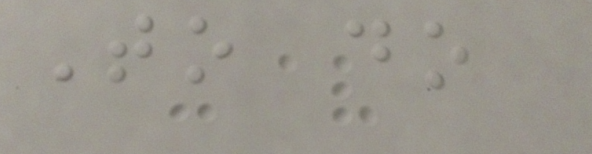To do
